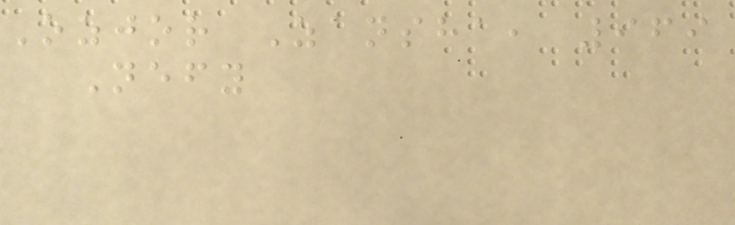Ozjor Zansha, 969
Nefy
